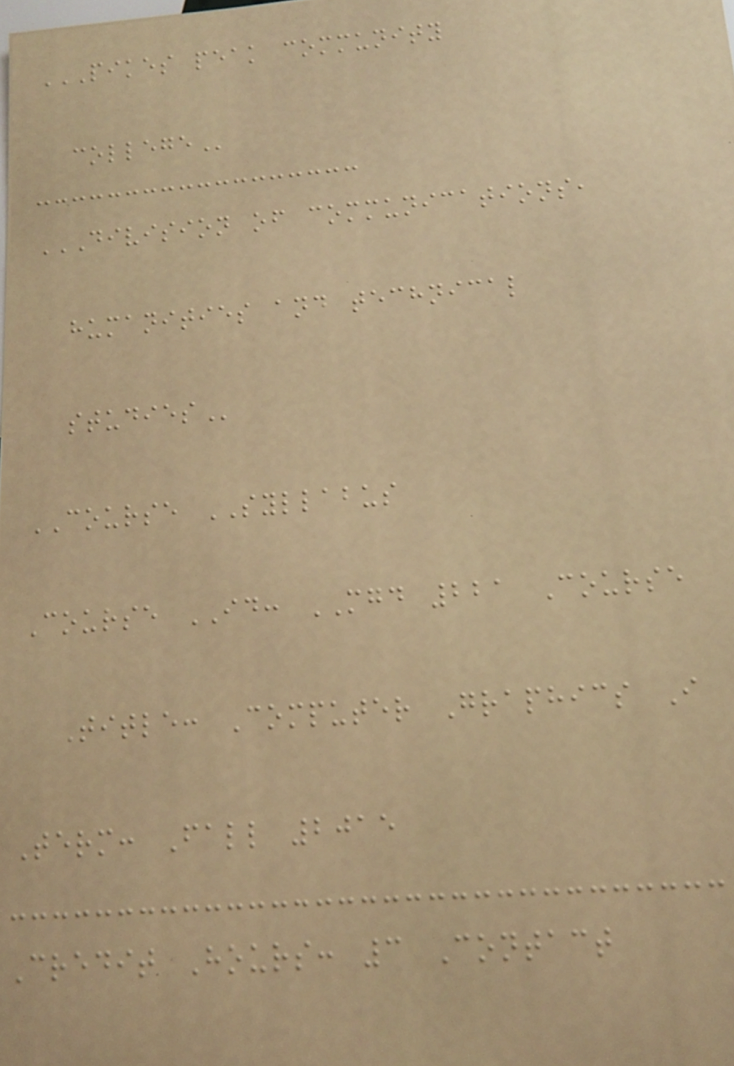PIKES PEAK COMMUNITY
COLLEGE
DIVISION OF COMMUNICATIONS,
HUMANITIES AND TECHNICAL
STUDIES
COURSE SYLLABUS
Course ID: MGD 221 Course
Title: Computer Graphics I
Term: Fall 2015
Credit Hours: 3 Contact
